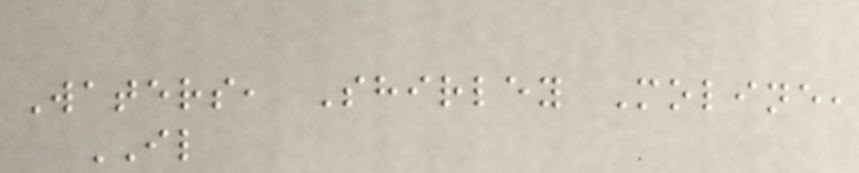Waters, Shirley Moline,
IL
